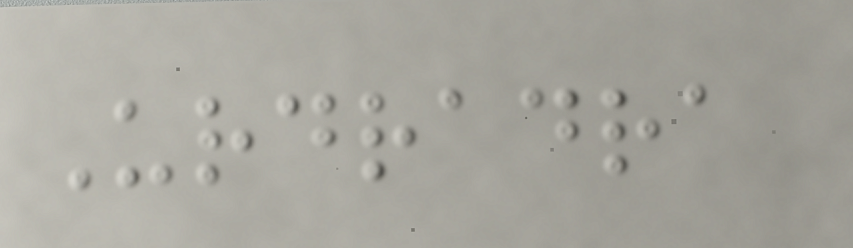Urdradra
